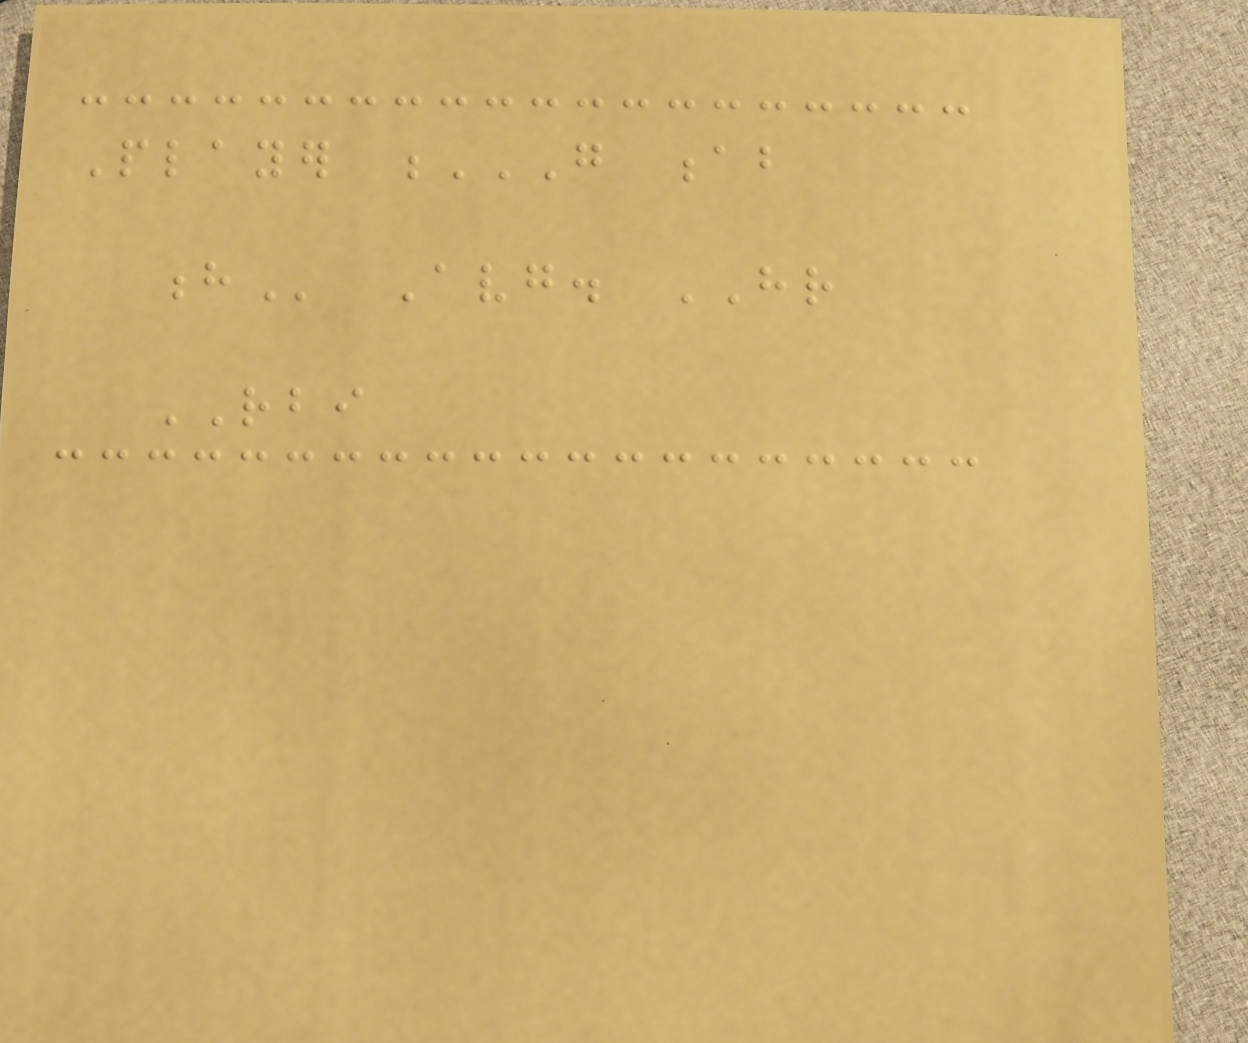Player G AB
H Avg. HR
RBI
